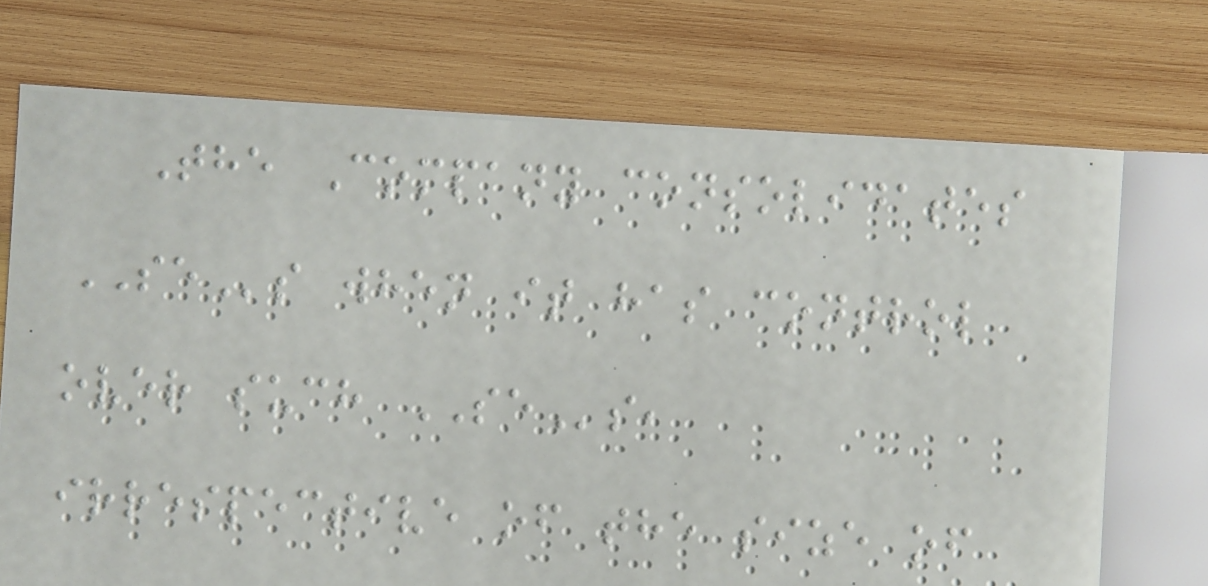The Company consolidates
SEs when it has control
over such SEs,
irrespective of the size of
